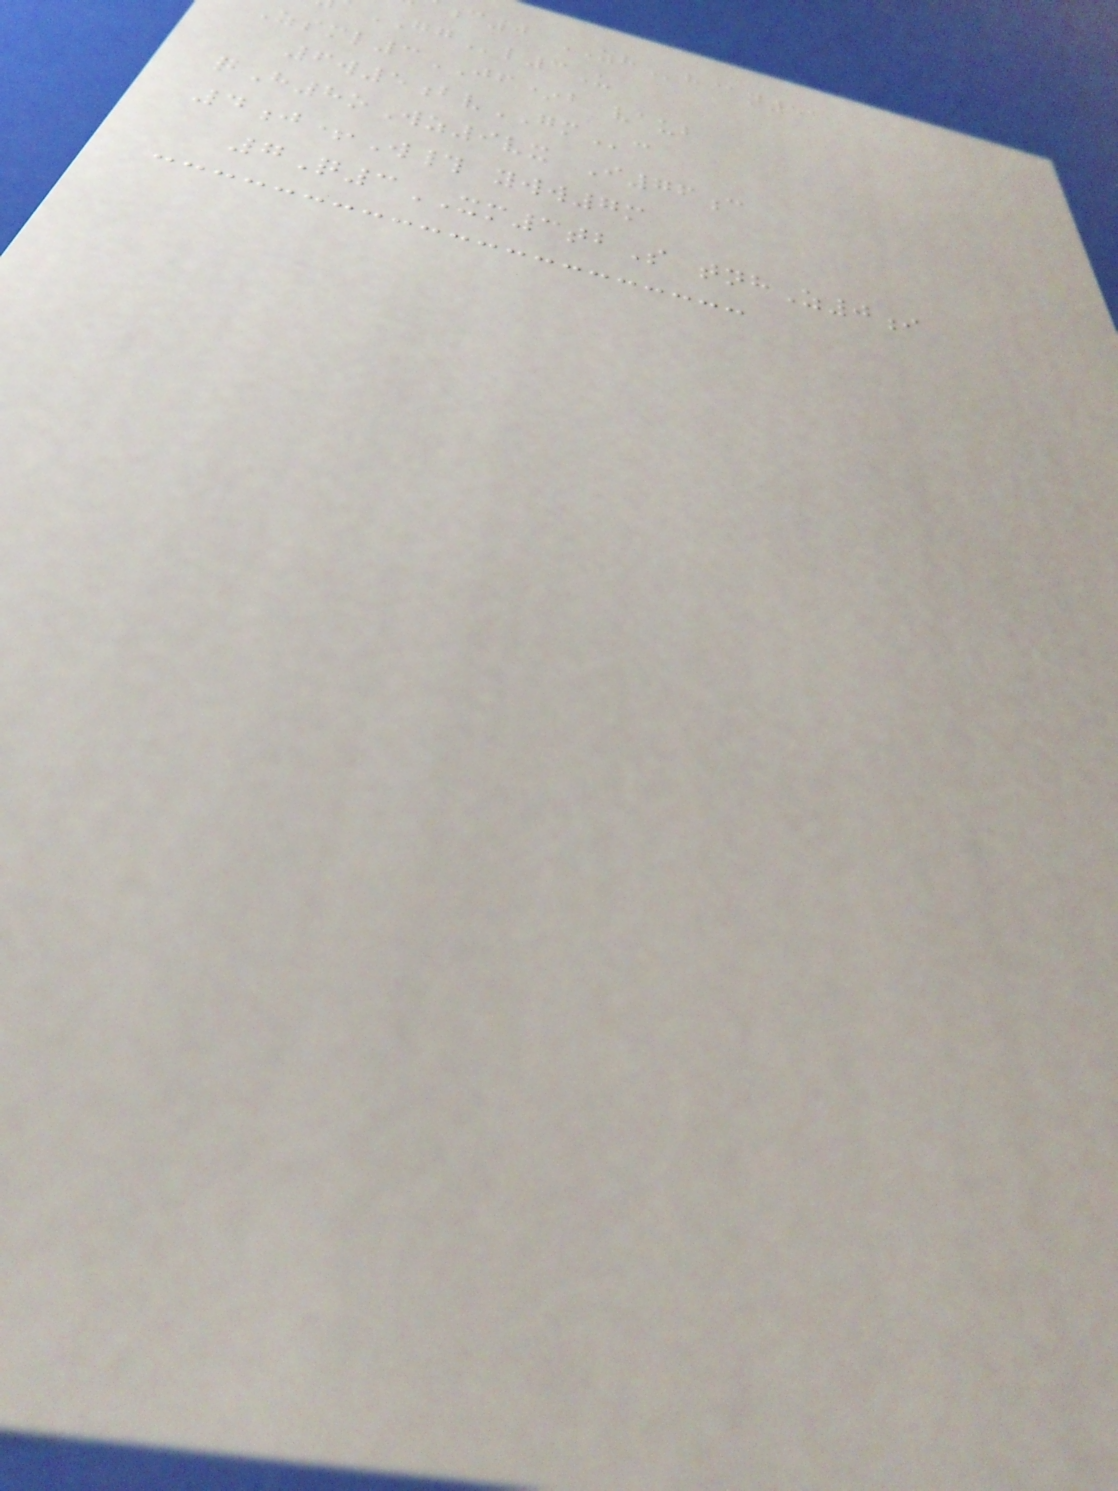c0 ZHh@n51
GGl3U
Zsml3JF*b vaub
6w5bvGMc
qH8oWz9vx I76c
4j+W# yww7m
7Q3XM3tbS tnhZ0i
